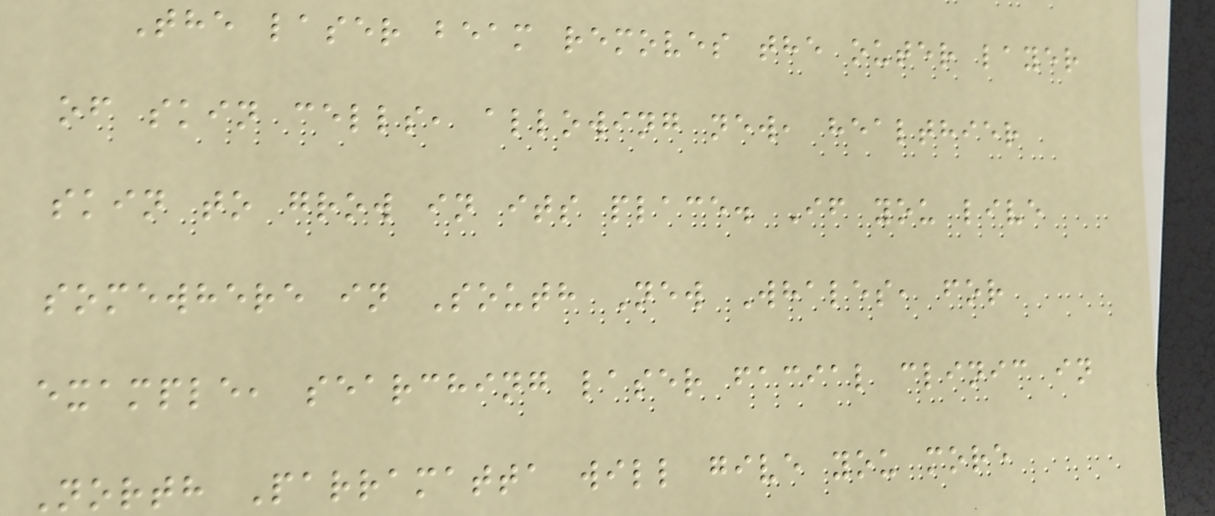The laser beam removes the outer layer
of skin cells, allowing new, healthier
skin to grow in its place. If you live
somewhere in South New Whales, for
example, searching laser facial clinic in
North Parramatta will give you more
